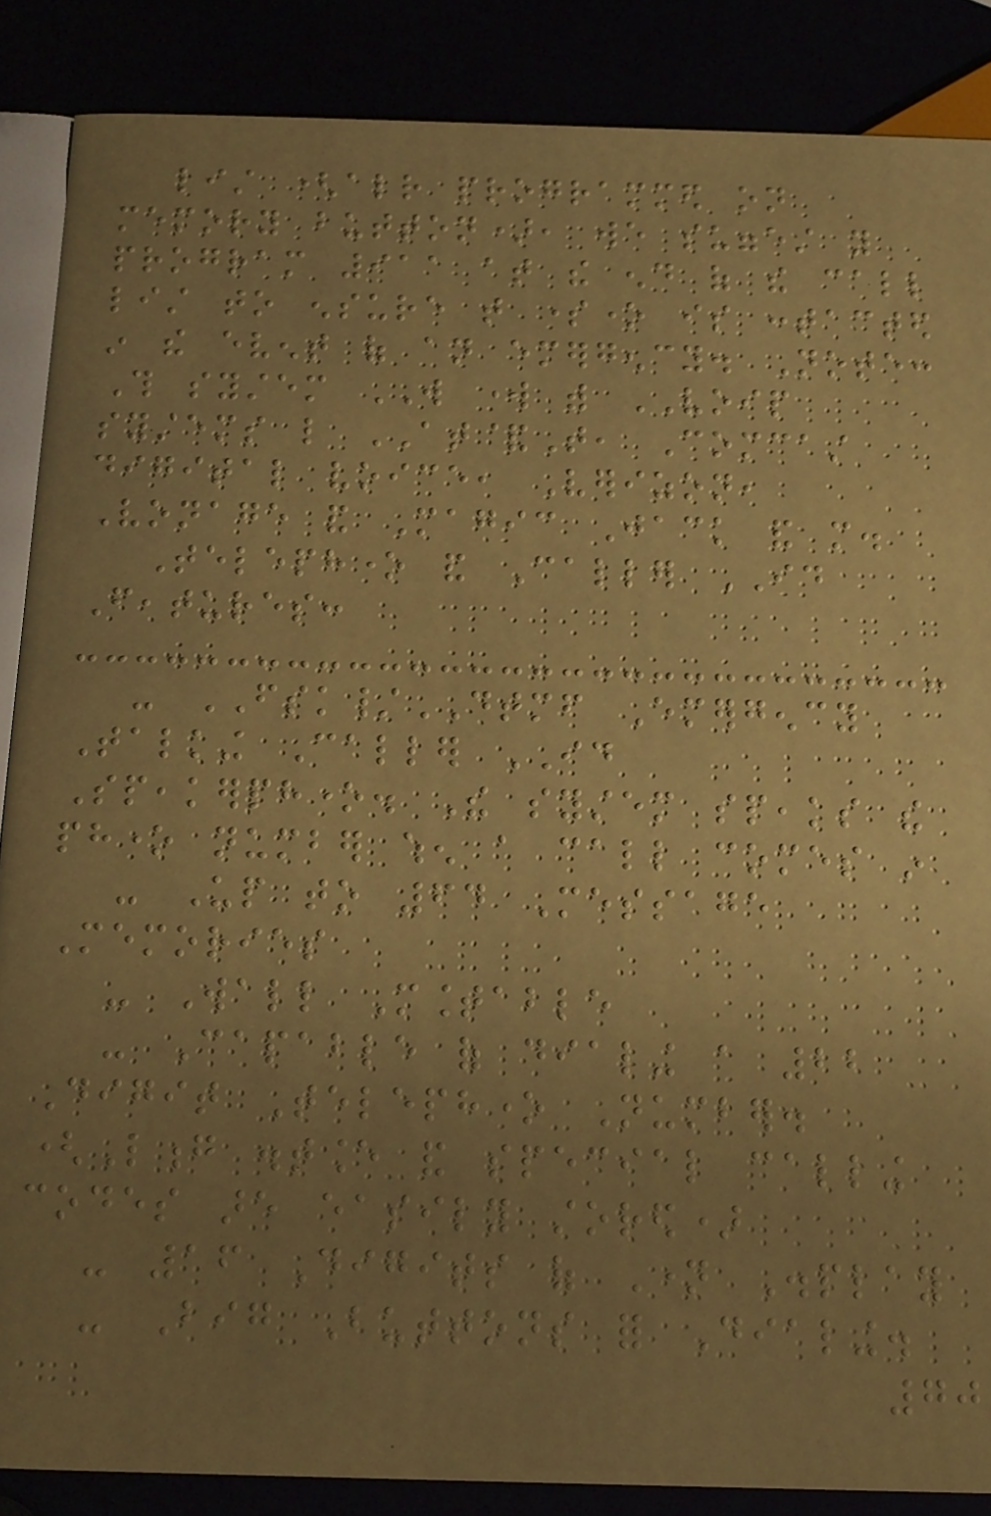list (already programmed on
memory button), we suggest you
program 911 at the end of the call
list to ensure that someone is contacted
in the event of an emergency. Note:
This system WILL work with VOIP
systems like AT&T, Comcast
digital voice, Verizon,
Vonage and Magic Jack and more.
Telephone and Caller ID
Features:
- FSK/DTMF Emergency
Talking Caller ID
Speakerphone. The system speaks the
phone number when a call comes in
- Up to 64 Message
Memories
- Wall Mountable
- Capable of dialing a 22
Digit Telephone Number.
(Long distance and special calling
codes are easily stored)
- 16 Digits of Name Display
- Big Buttons for Dialing.
70
